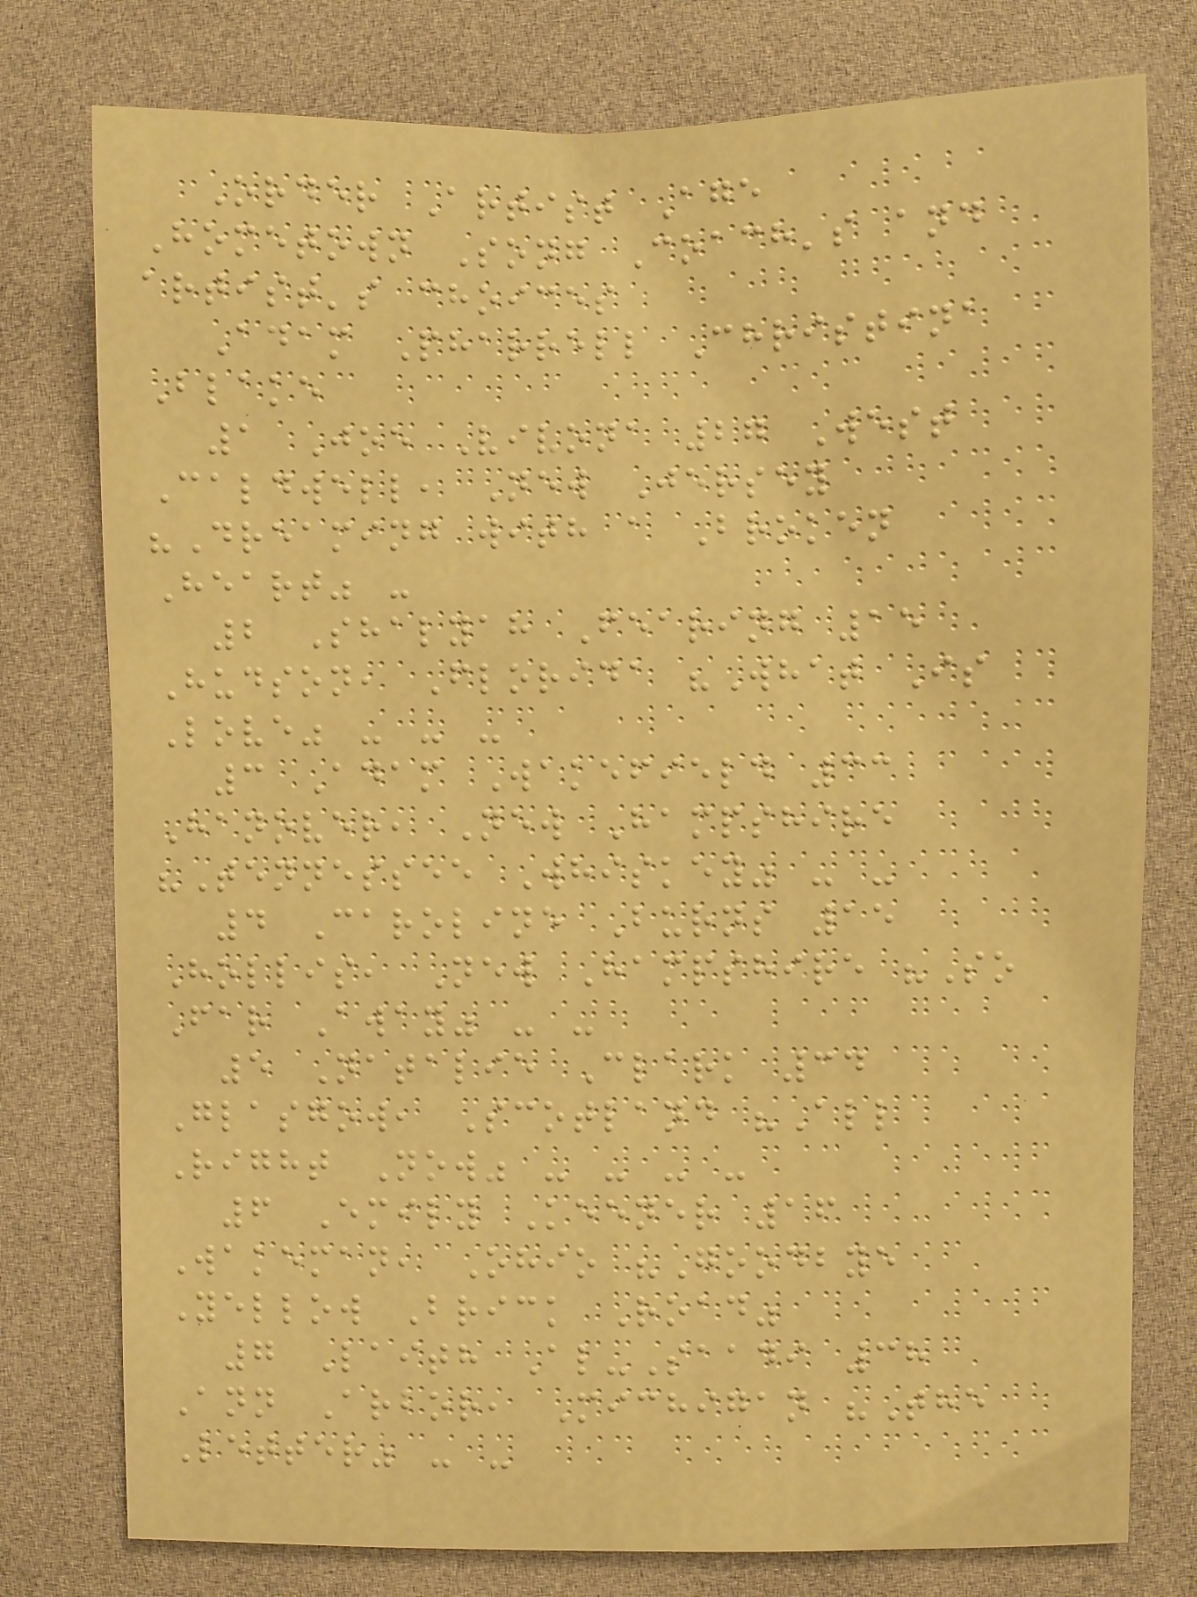Order Artist Age
Hometown Song Coach's and
artist's choices
Adam Pharrell Christina
Blake
1 Joe Vivona 27 West
Caldwell, New Jersey
"Dreaming with a Broken
Heart" -
2 Shalyah Fearing 15
Hudson, Florida "What Is
Love" - - -
3 Adam Wakefield 33
Hanover, New Hampshire
"Tennessee Whiskey" - -
4 Caroline Burns 15
Hollis, New Hampshire "So
Far Away" - -
5 Natalie Clark 34
Glasgow, Scotland "All
Right Now" - - - -
6 Emily Keener 16
Wakeman, Ohio "Goodbye
Yellow Brick Road"
7 Laith Al-Saadi 38
Ann Arbor, Michigan "The
Letter" - -
